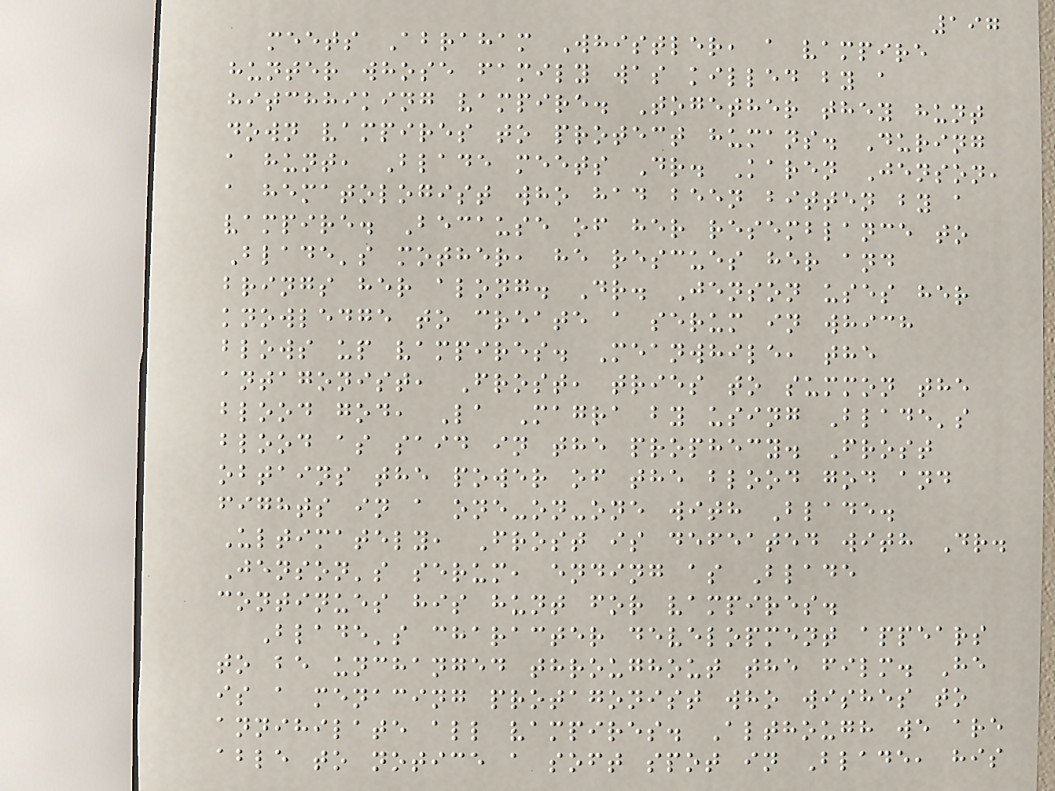197
meets Abraham Whistler, a vampire
hunter whose family was killed by a
hitchhiking vampire. Together they hunt
down vampires to protect humans. During
a hunt, Blade meets Dr. Karen Jenson,
a hematologist who had been bitten by a
vampire. Because of her resemblance to
Blade's mother, he rescues her and
brings her along. Dr. Jenson uses her
knowledge to create a serum in which
blows up vampires. Meanwhile, the
antagonist, Frost, tries to summon the
blood god, La Magra by using Blade's
blood as said in the prophecy. Frost
obtains the power of the blood god and
fights in a one-on-one with Blade.
Ultimately, Frost is defeated with Dr.
Jenson's serum, ending as Blade
continues his hunt for vampires.
Blade's character development appears
to be unchanged throughout the film. He
is a menacing protagonist who wishes to
annihilate all vampires. Although we are
able to notice a soft spot in Blade, his
